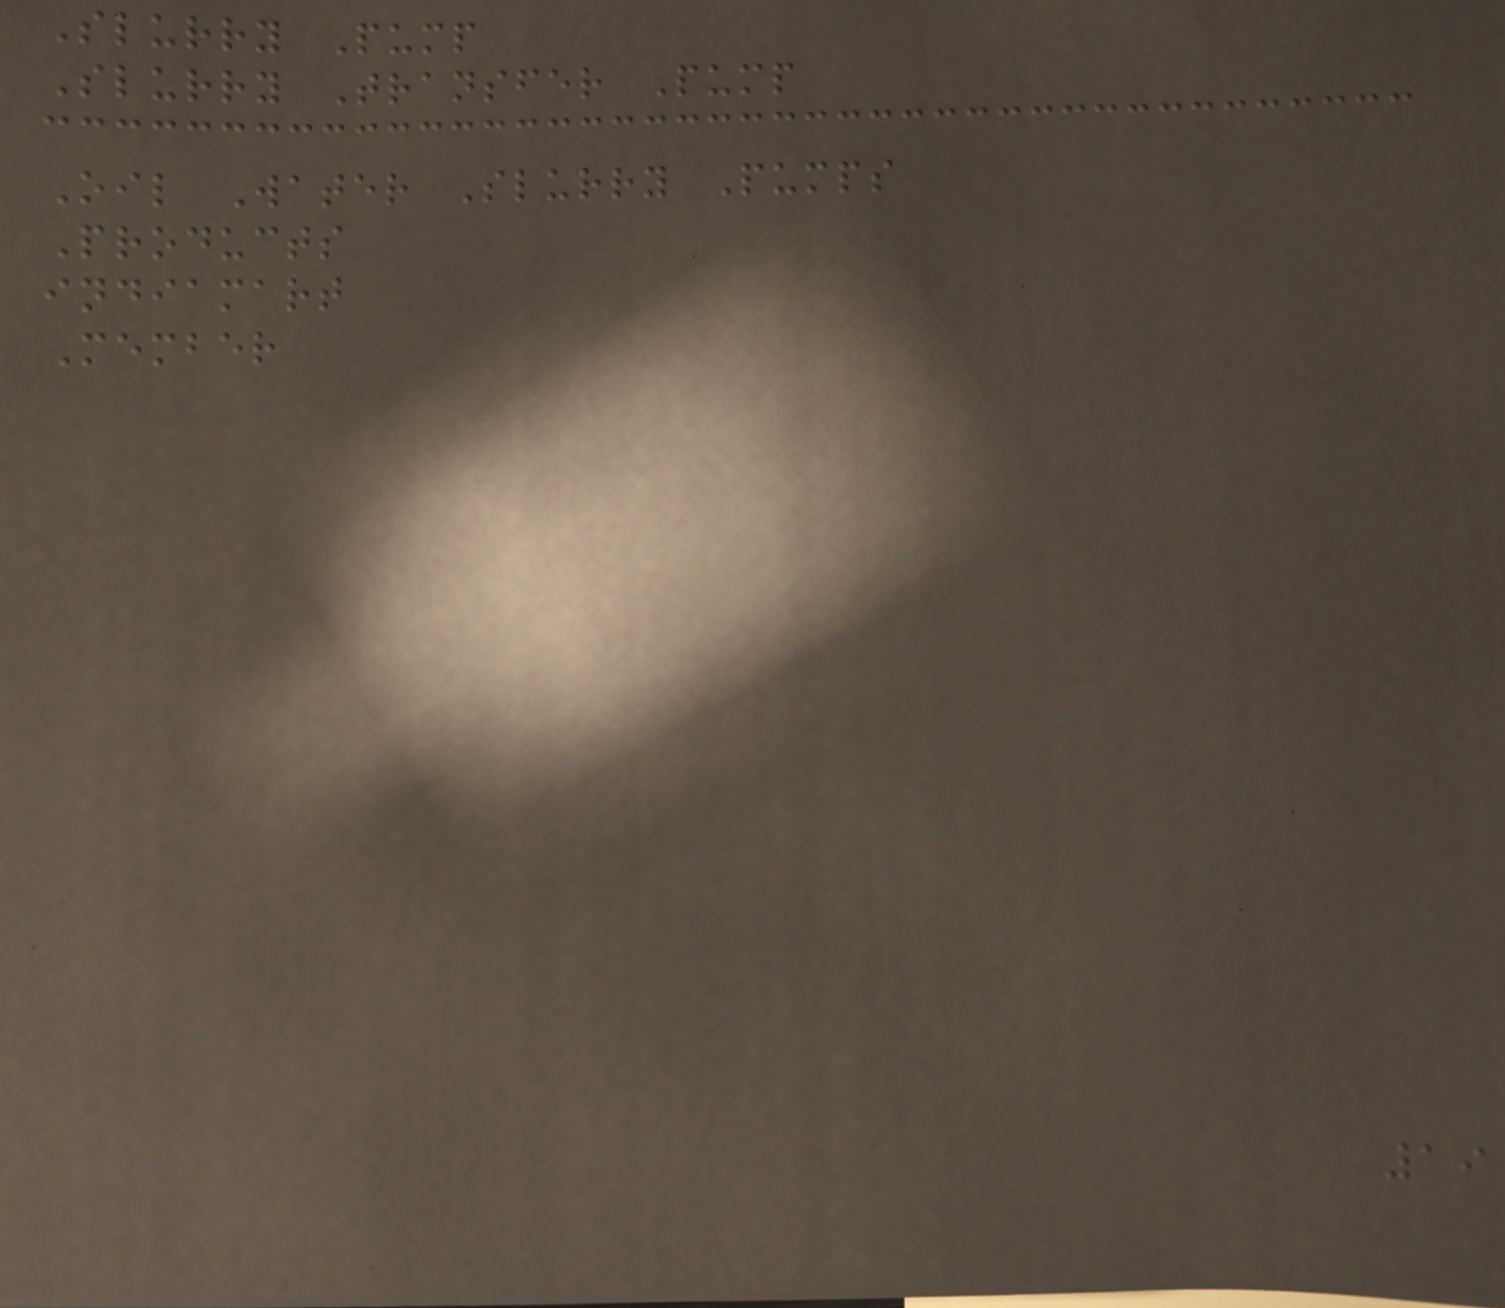Slurry Pump
Slurry Transfer Pump
Oil Water Slurry Pumps
Products
indiamart
Member
19
